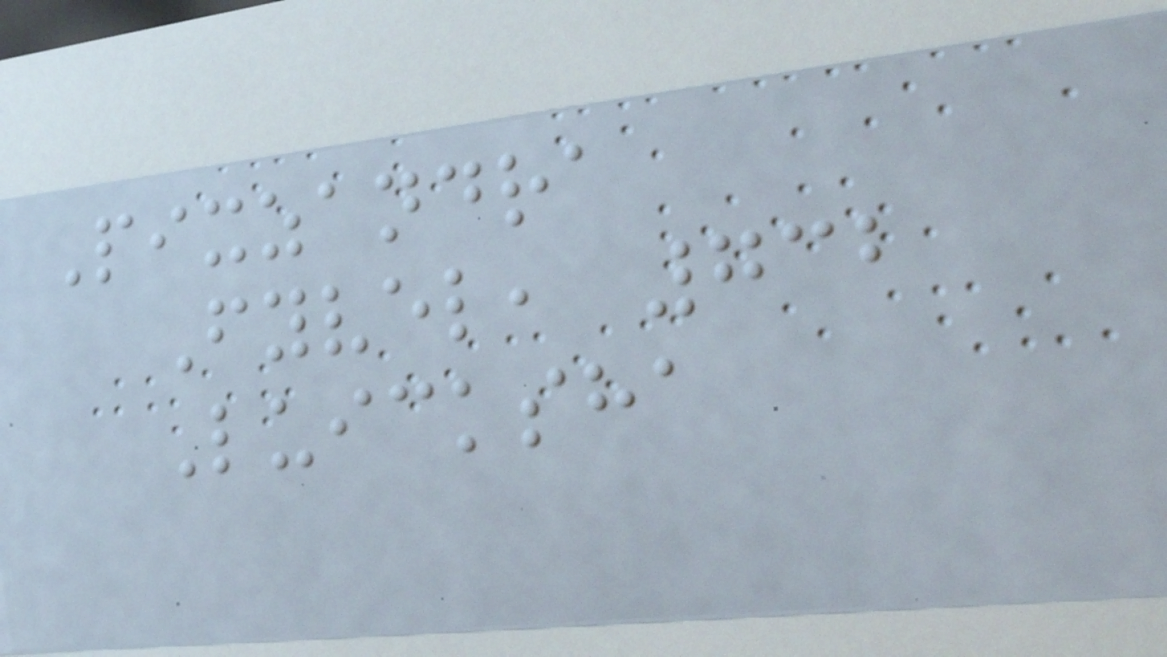Pixzandra
Fyvel, 732
Luicksha
